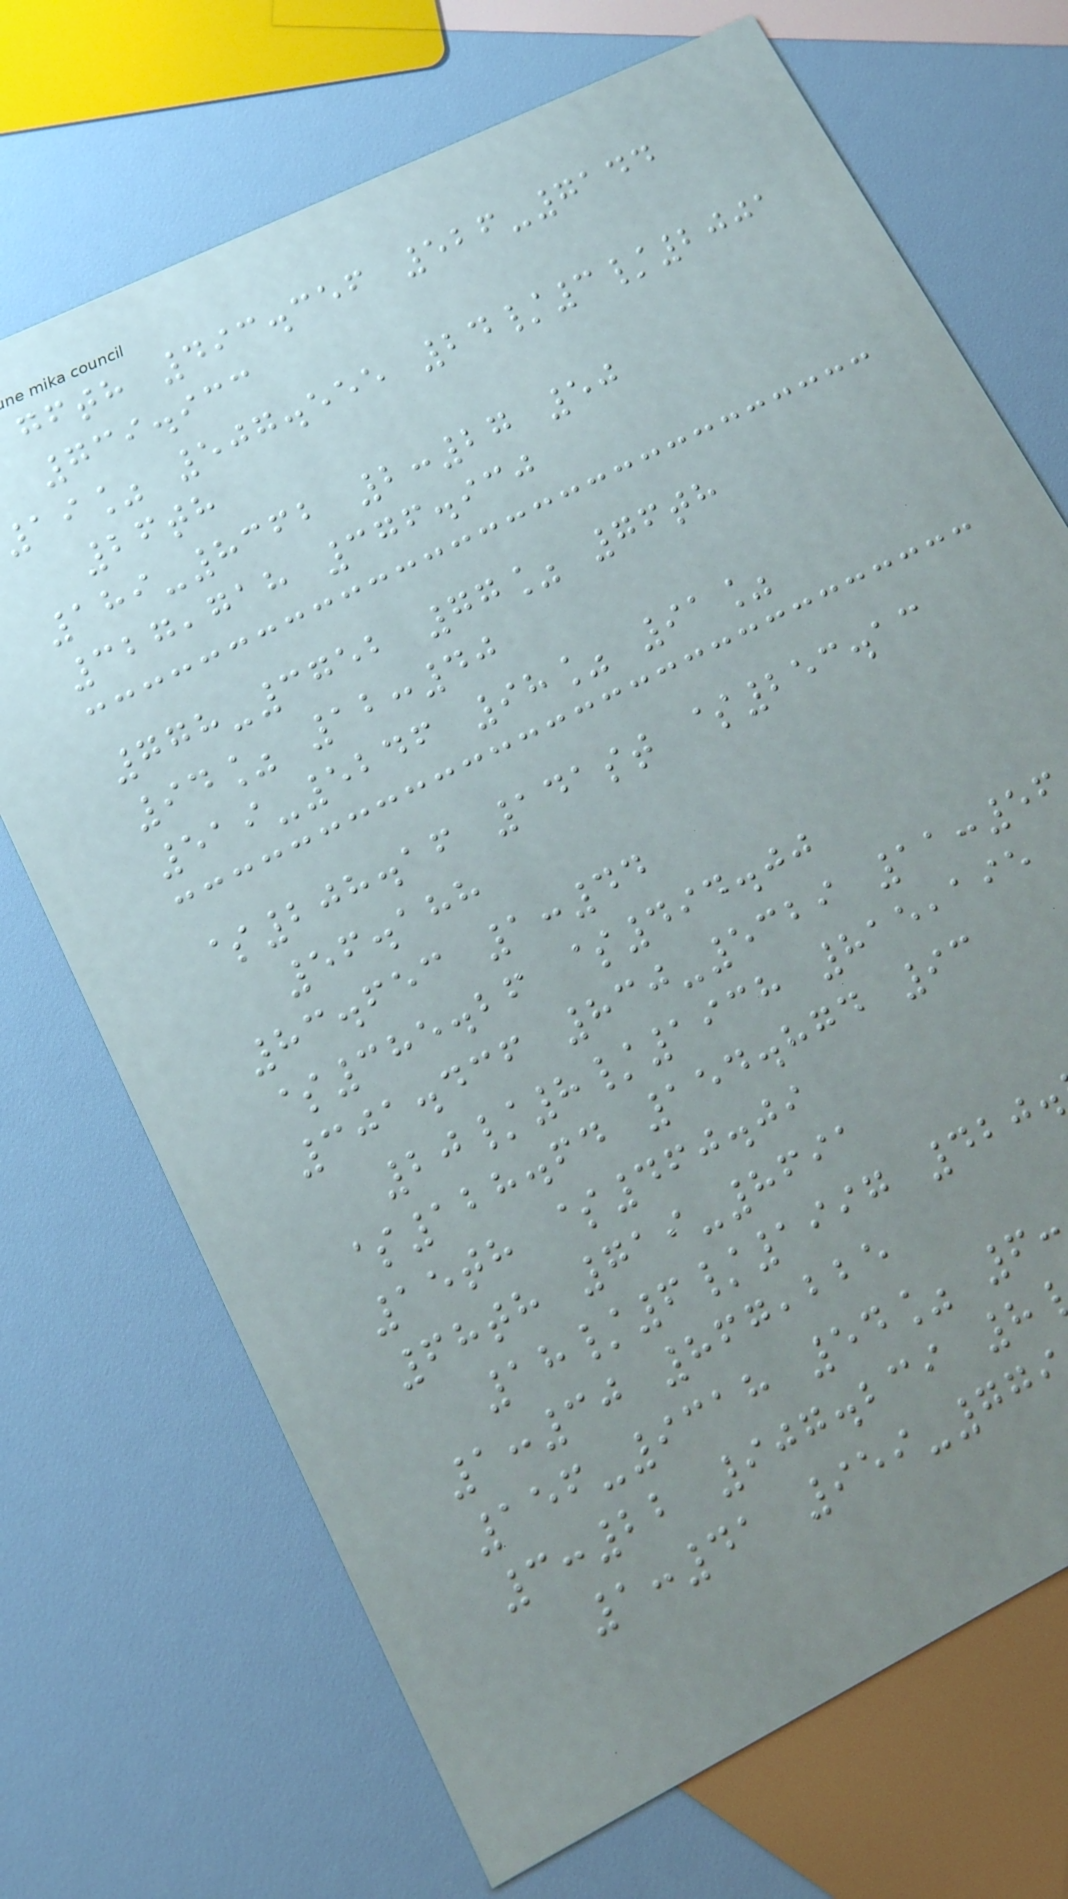gfth 493.356 526-7144
739.933
ai% 507.555 24/3/2001
26th
189-8362 2:27 50
327,718 376.930
778-3752 77% 76th
94% 12:40
519-5246 98% 91%
$208.16 141st $253.13
56.188
83.653 1:44
$385.26 $494.00
301.436 830-5329 11:56
20/8/1938 815,195
$128.64 154.874 93
15th $460.09
68th 719-8691
18/6/1997 420.
1:30 867,225
156-9318 54% 6:
3:22 907.239 8
1:41 959-77
